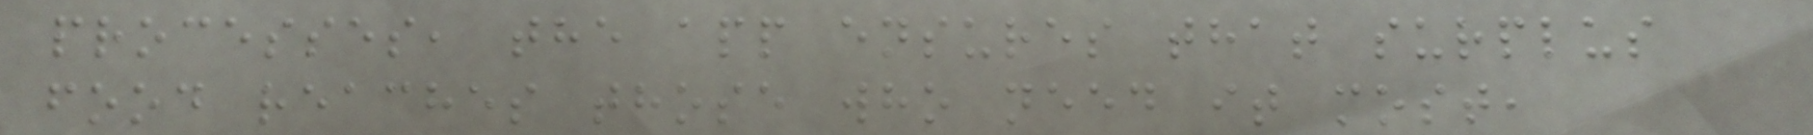processes, the app ensures that surplus
food reaches those who need it most,
